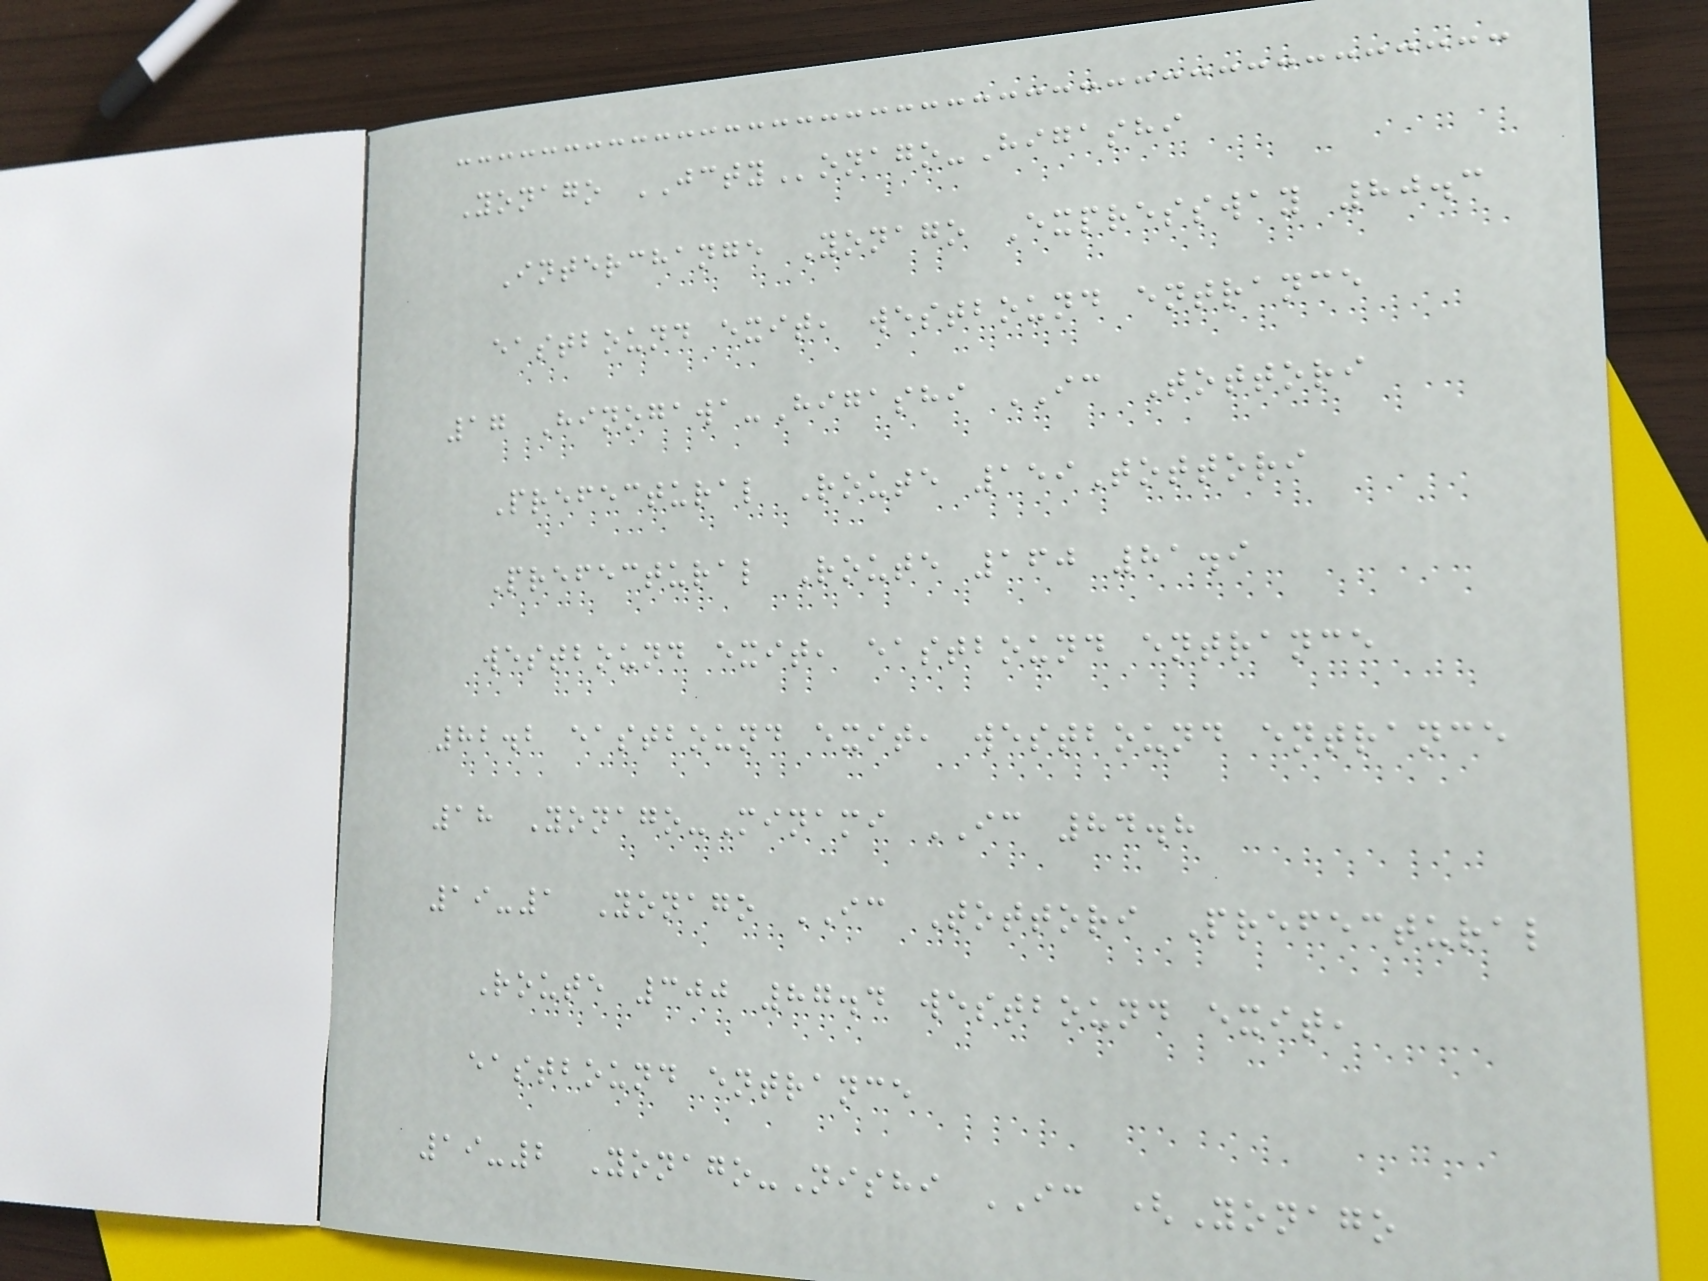Yonago JCTYonago-Higashi
Interchange Yonago Expressway 80.3
eastbound exit, westbound entrance
17 Hinogawa-Higashi IC Tottori
Prefectural Route 159Tottori
Prefectural Route 160 81.9
westbound exit, eastbound entrance
82.2 eastbound exit, westbound entrance
18 Yonago-Minami IC 84.8
19-1 Yonago IC Tottori Prefectural
Route 300 87.4 westbound exit,
eastbound entrance
19-2 Yonago-Nishi IC (Yonago
